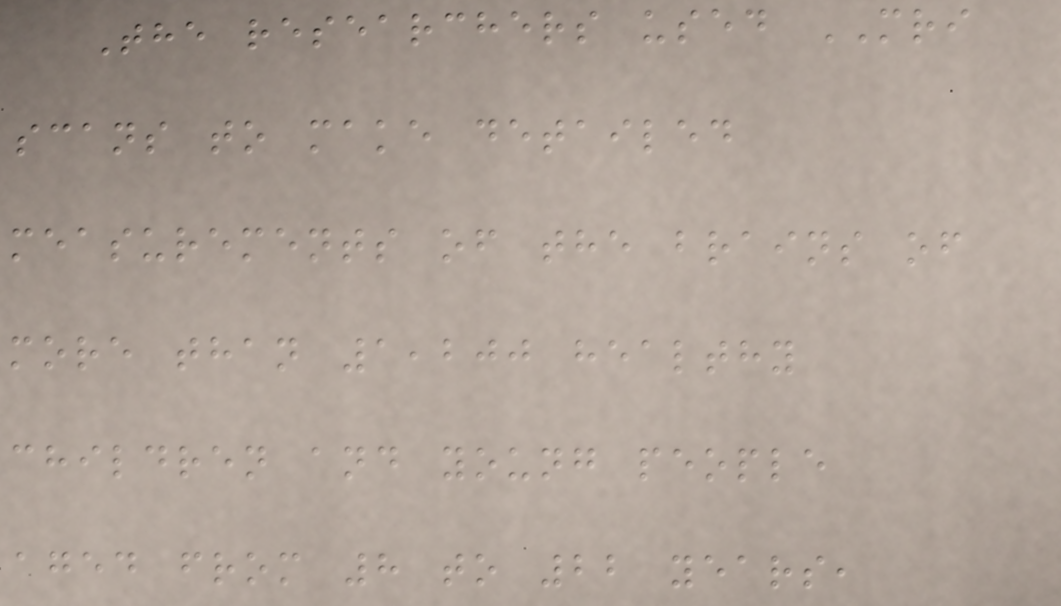The researchers used MRI
scans to make detailed
measurements of the brains of
more than 1,200 healthy
children and young people
aged from 8 to 22 years,
